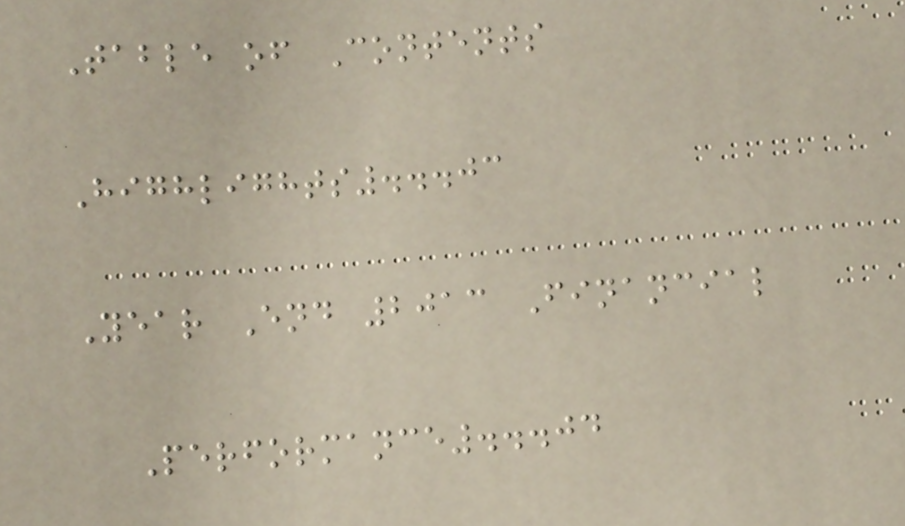Table of Contents
Highlights...03
Year End 2013 Financial
Performance...04
